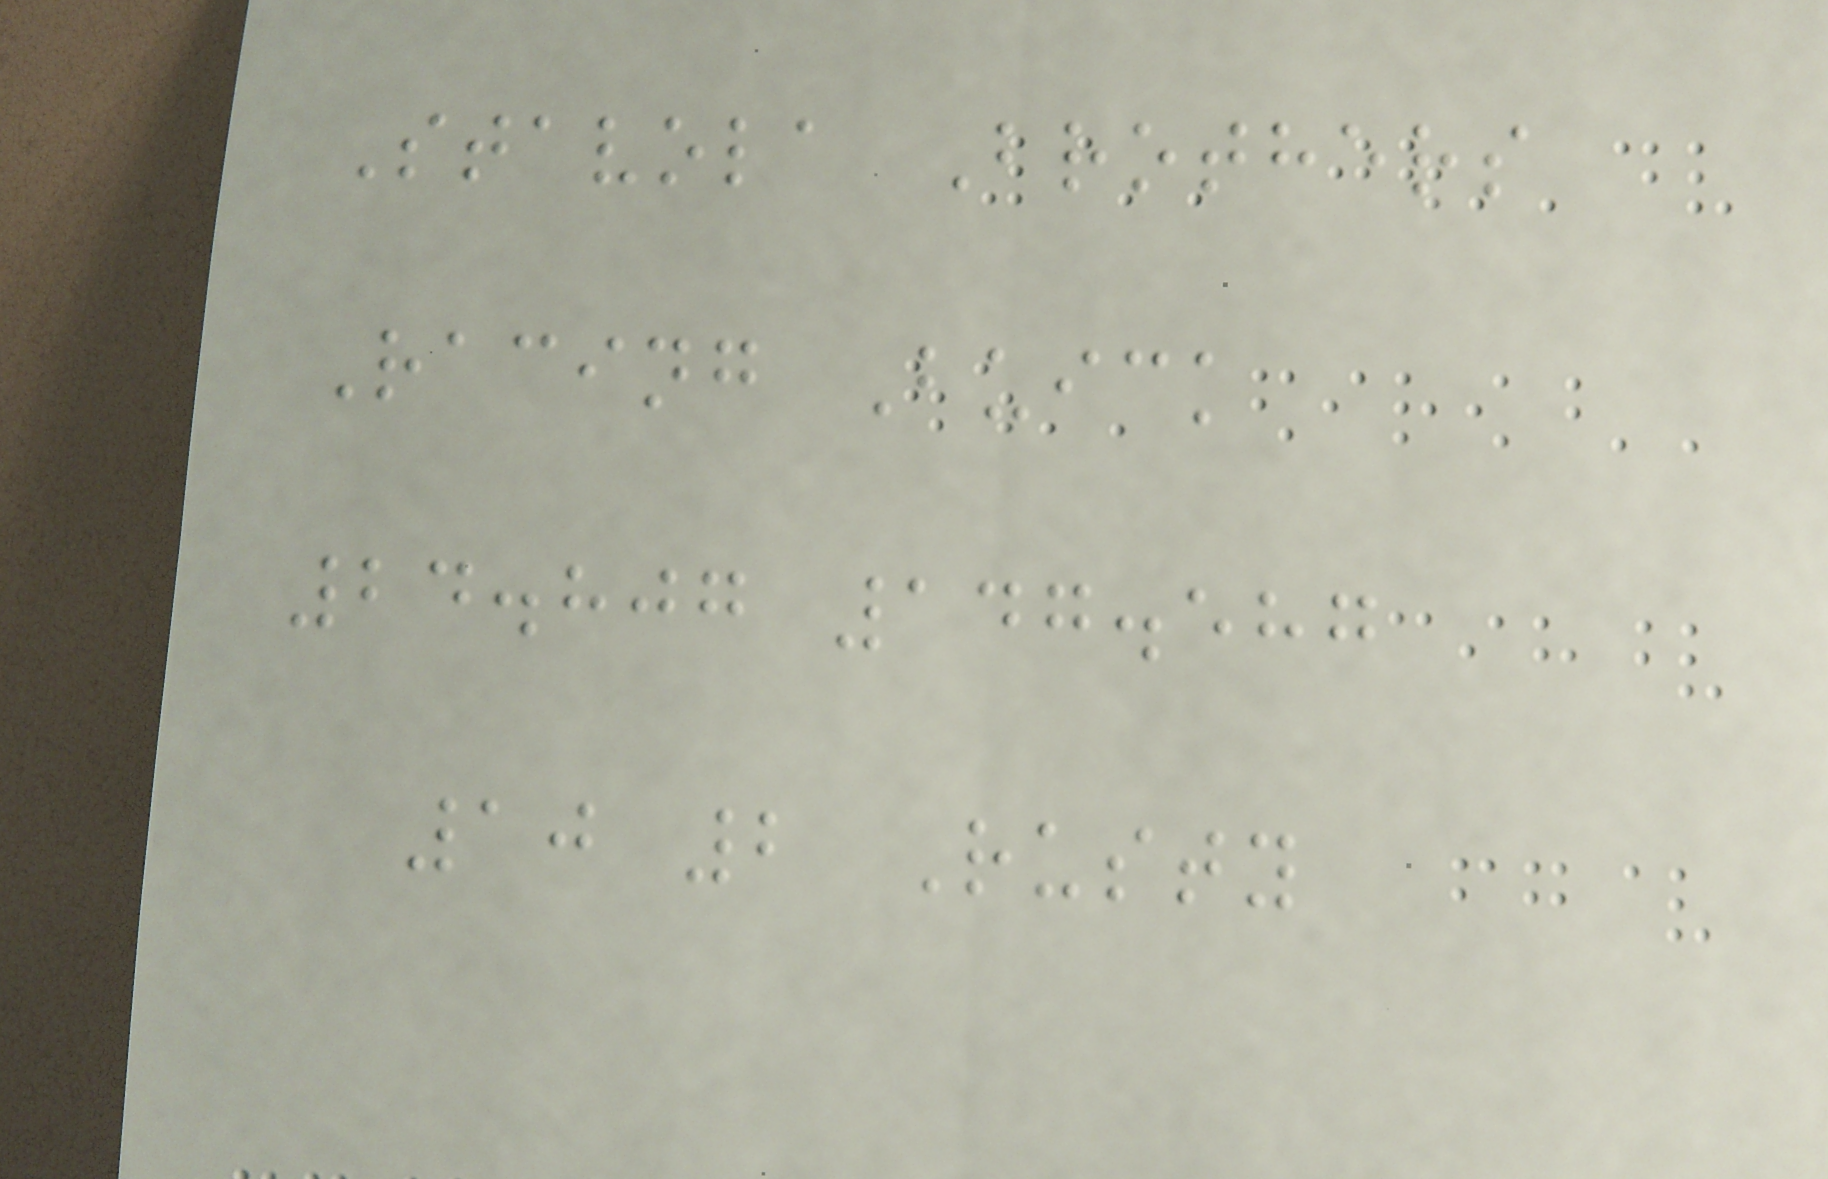Stavola Brothers
Racing Buick
24.807 147.587
10 2 Rusty
